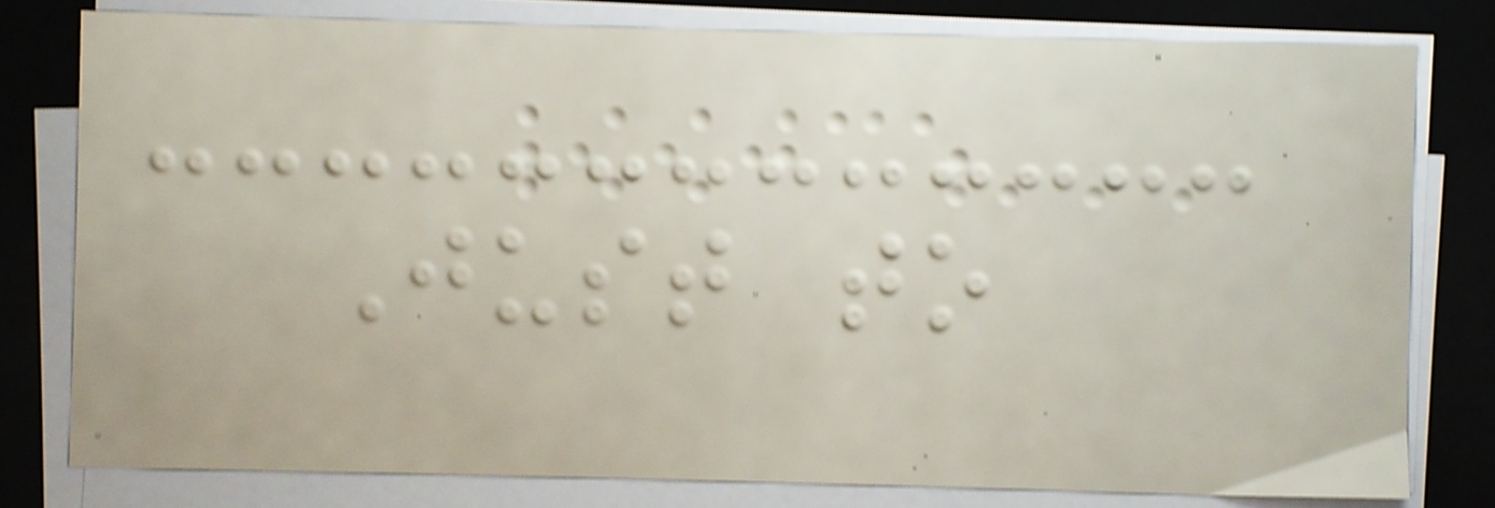Just to
